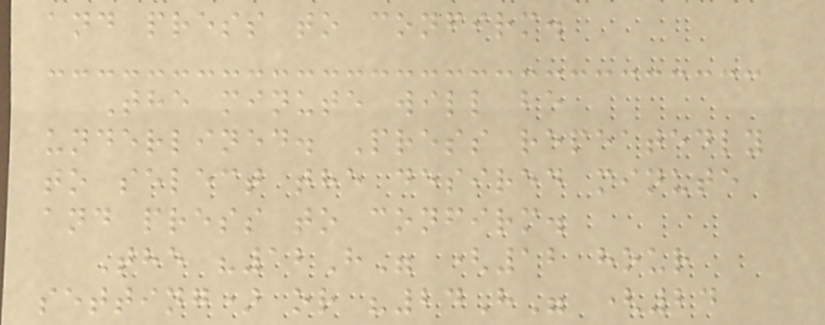and press to confirm.
The minute will be
underlined. Press repeatedly
to select the desired minute
and press to confirm.
The "12H" (12 hour
setting) or "24H" (24
